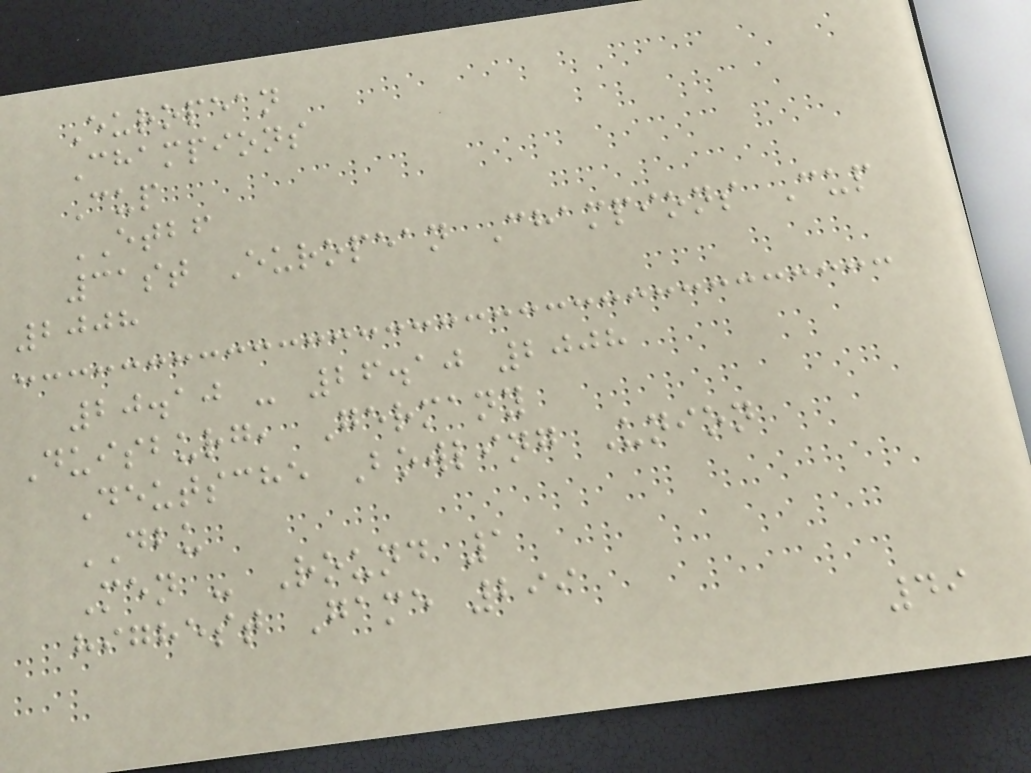European
Champions
Cup
ETBF
31st European Champions Cup
2008
20.10 - 26.10 2008
Duisburg, Germany
Deutsche Bowling Union
DBU
Men - Round 1
highest Game 299
49
